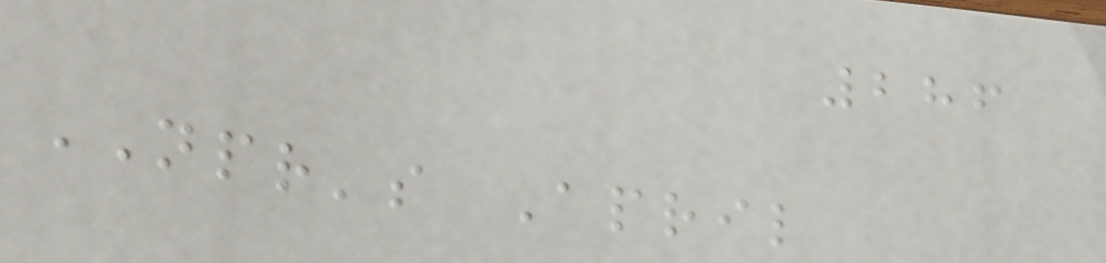286
NPR's April
